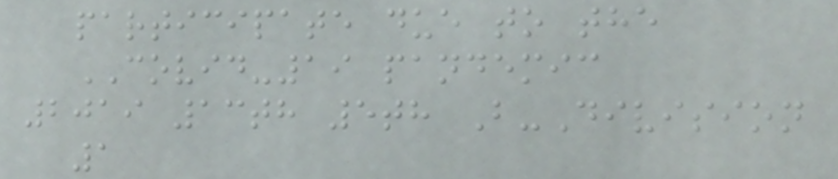participate due to the
COVID-19 pandemic
2019 13th 5th B-Division
1
